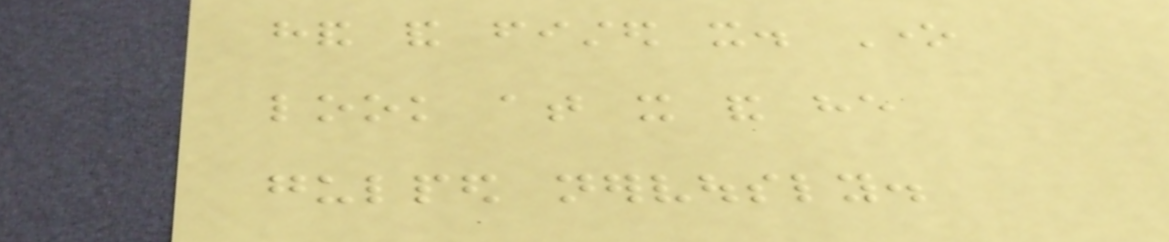hand and fisted it. One
look at it and he
gulped nervously.
